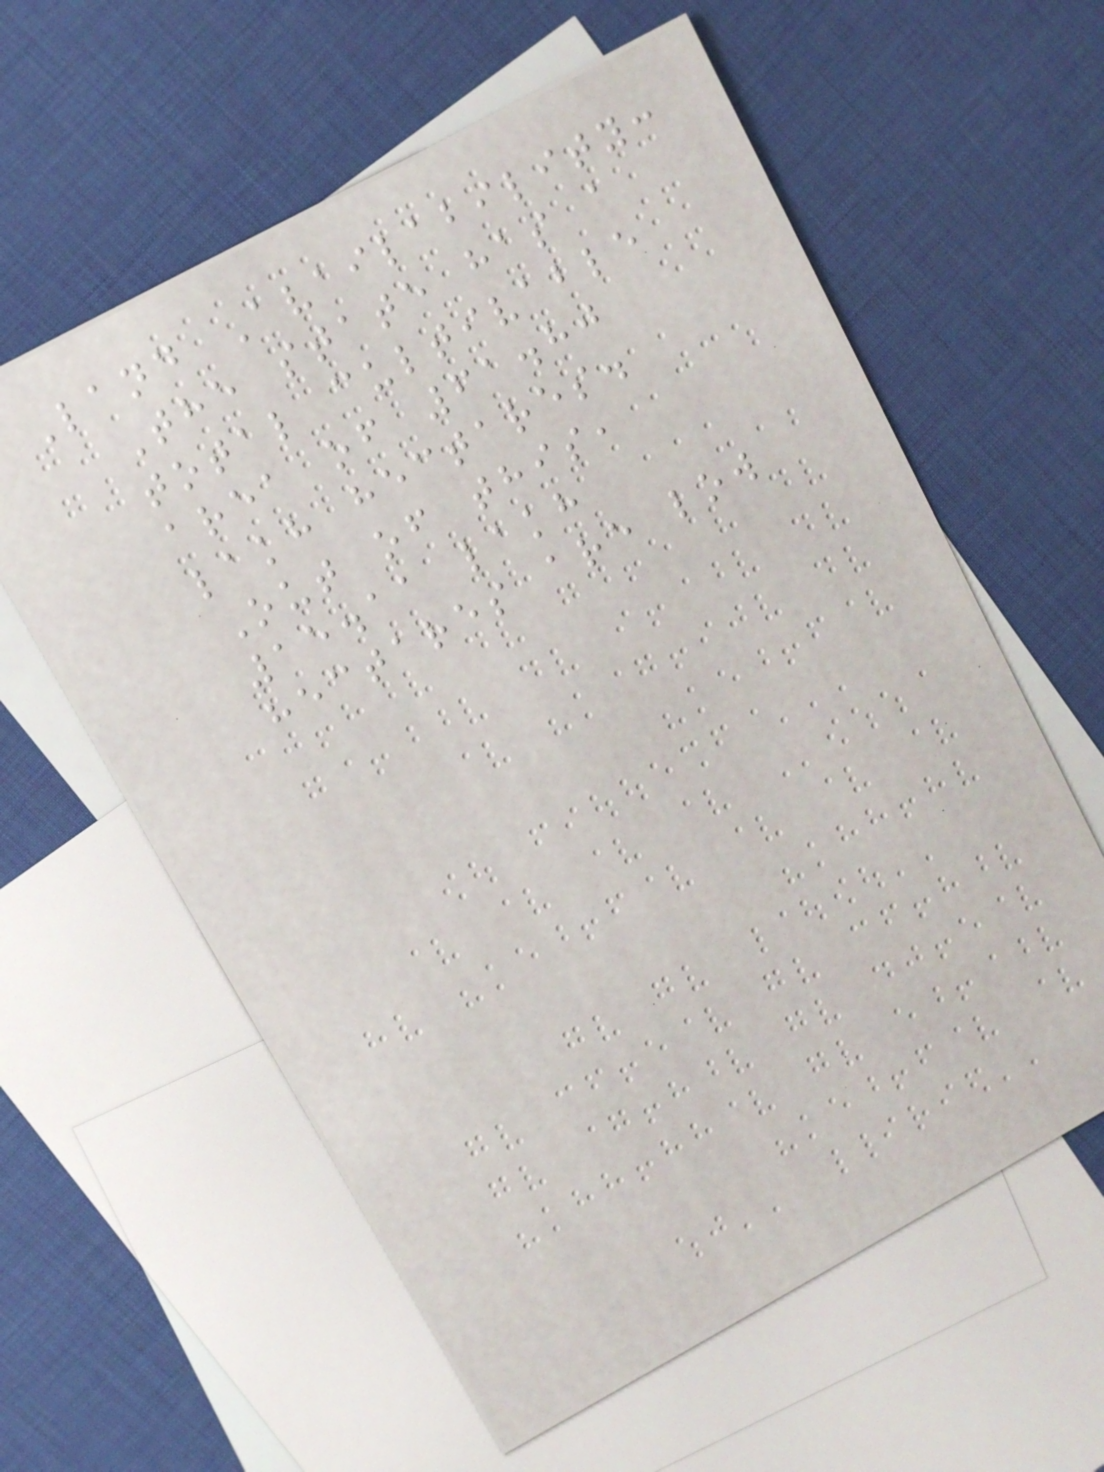Land Availability:
The state has a
total cultivable
area of 61.80
lakh hectares.
Out of this,
15.11 lakh
hectares are low
